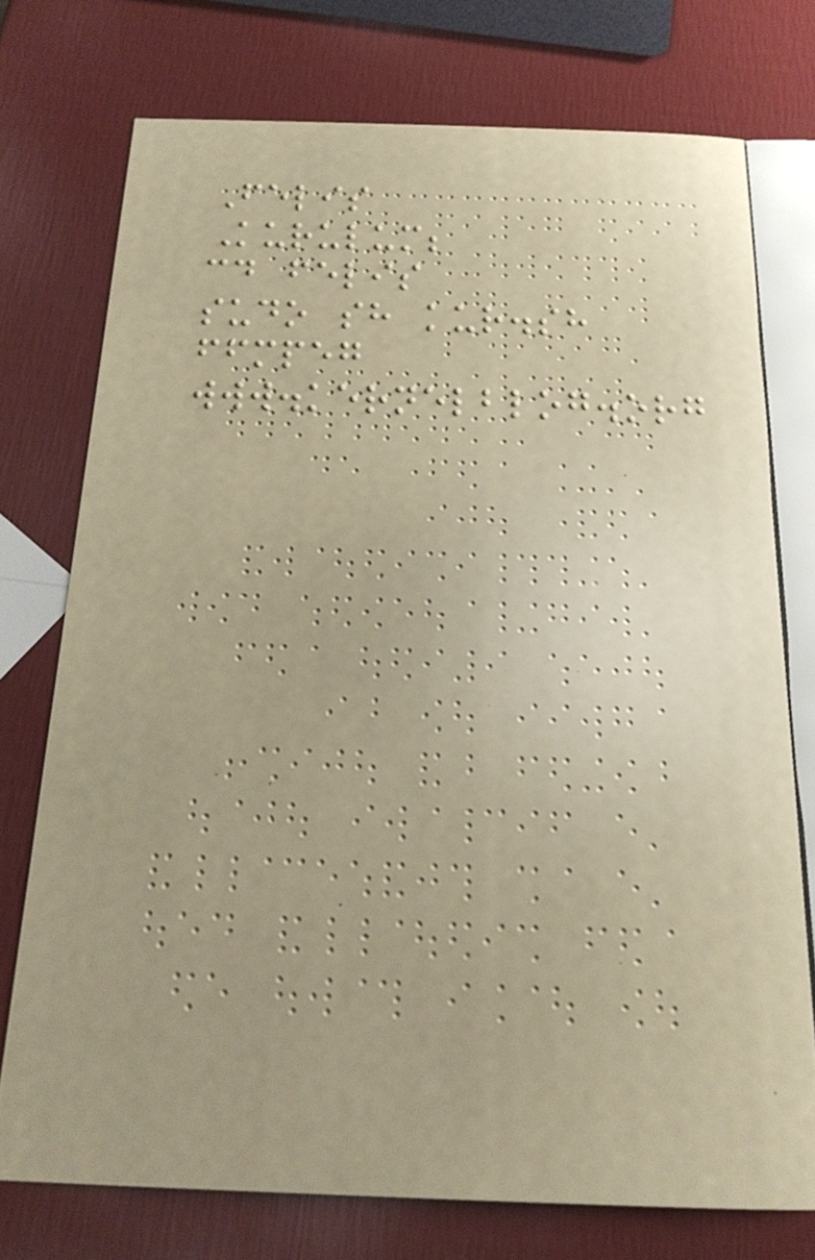Felis
Kurulum;
cd felis
sudo sh kur.sh
ffmpeg
www.kernelblog.org
